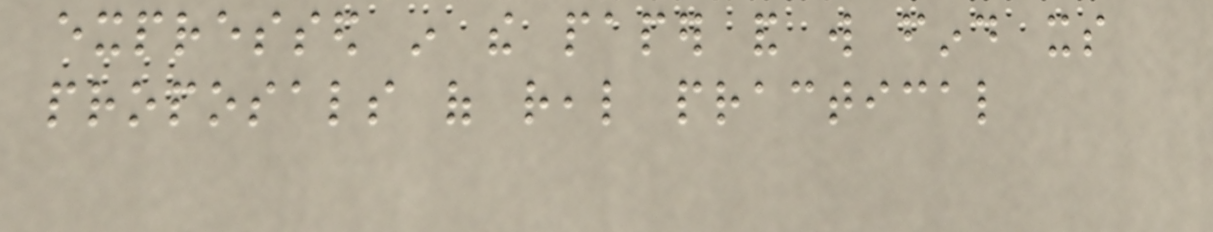expressed in the paper and will find its
proposals of real practical
